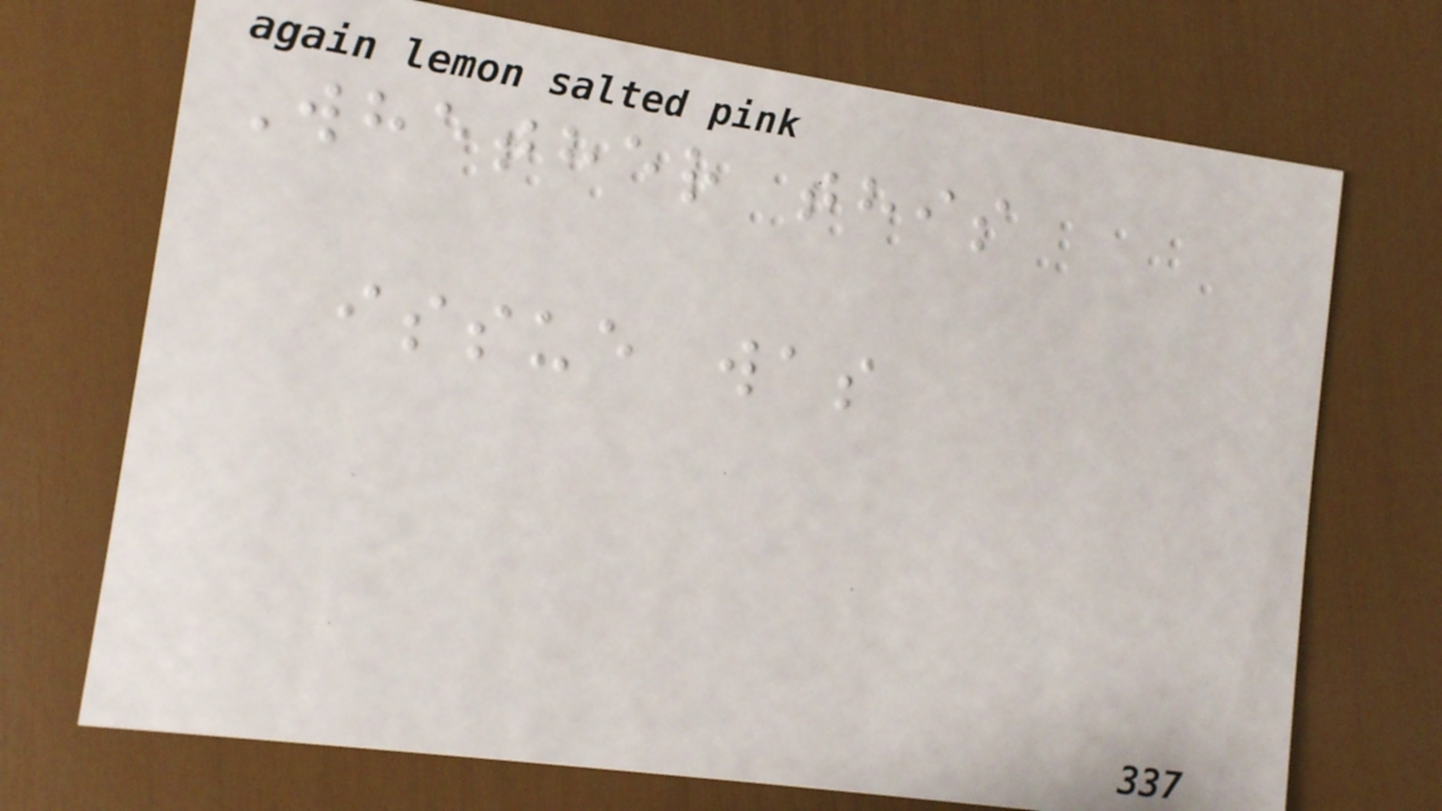Whether this
issue was
